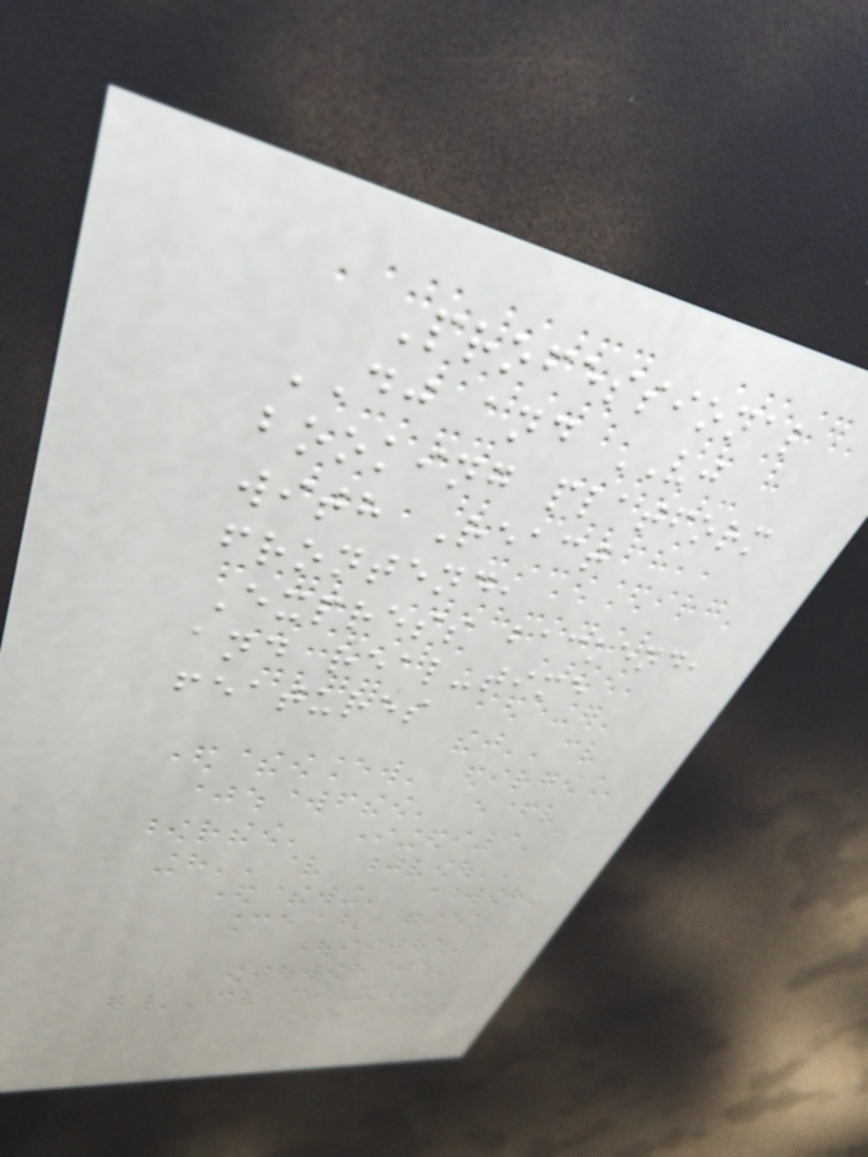Professional
DJ and VJ
booking platform
with React
frontend,
Express backend,
and real-time
features
